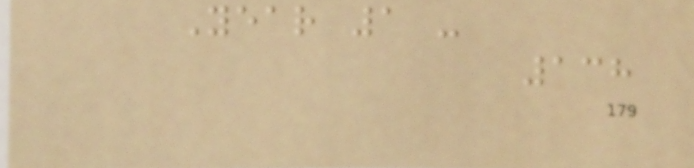Year 1 -
138
